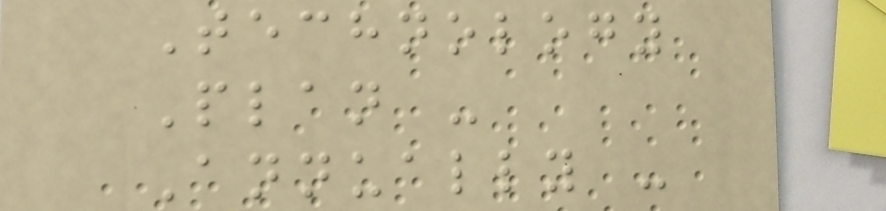Technology
Plan -
Annually -
